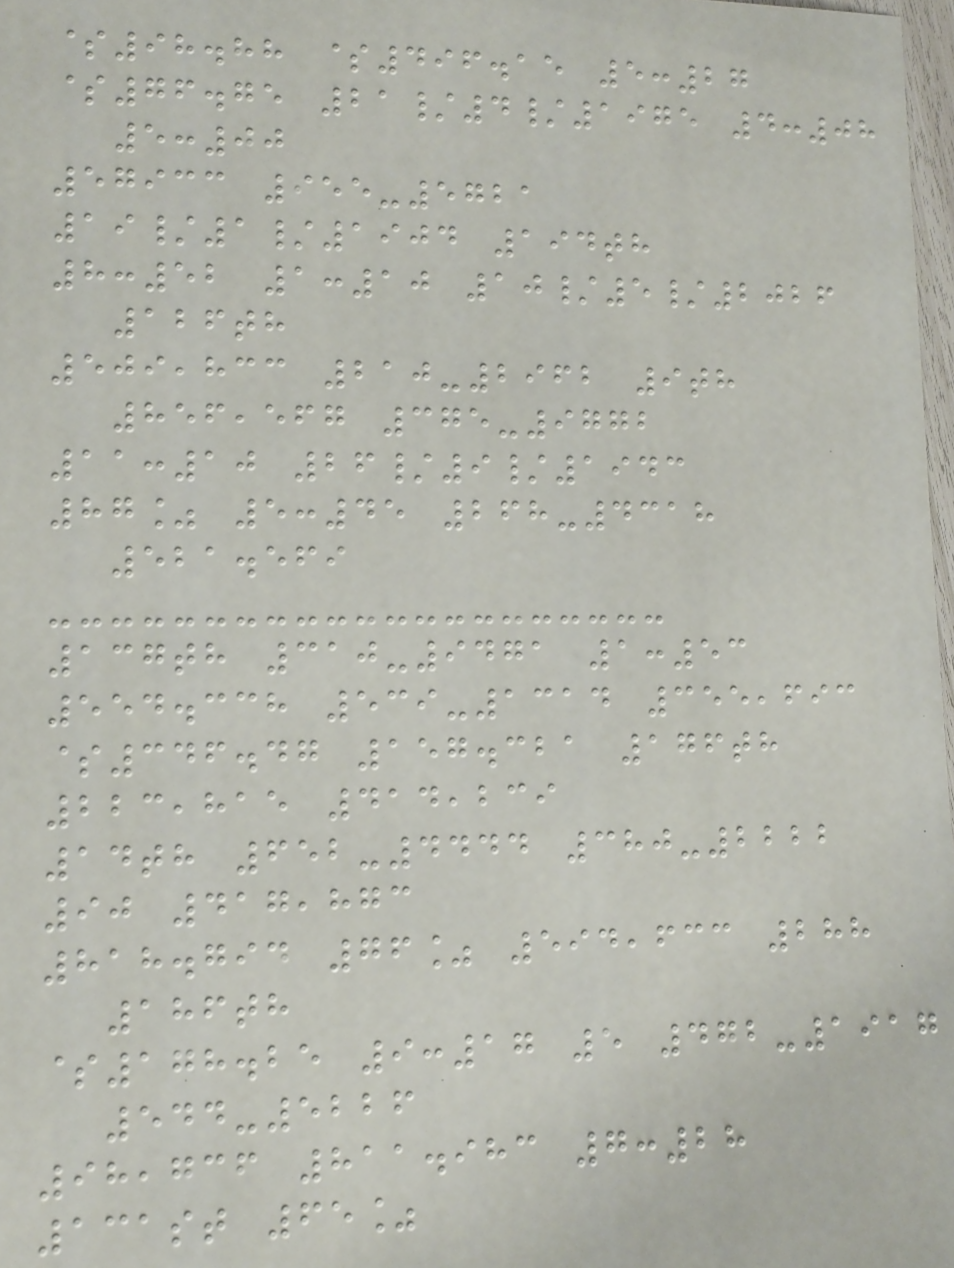$98.88 $496.15 5:27
$76.75 21/4/1975 4:08
5:00
57933 955-5721
19/1/1904 194th
8:52 1:10 10/5/2026
126th
509,833 210-2962 9th
856,567 375-9772
11:10 26/9/1943
87% 5:45 268-4318
521.569
137th 310-9471 1:53
554.338 539-1314 355,693
$346.47 157.321 176th
223,815 414,239
14th 652-4444 380-2222
90 417,873
818.794 76% 594,633 288
186th
$178.25 9:17 5 472-1917
544-5226
98,736 811.983 7:28
131st 65%
